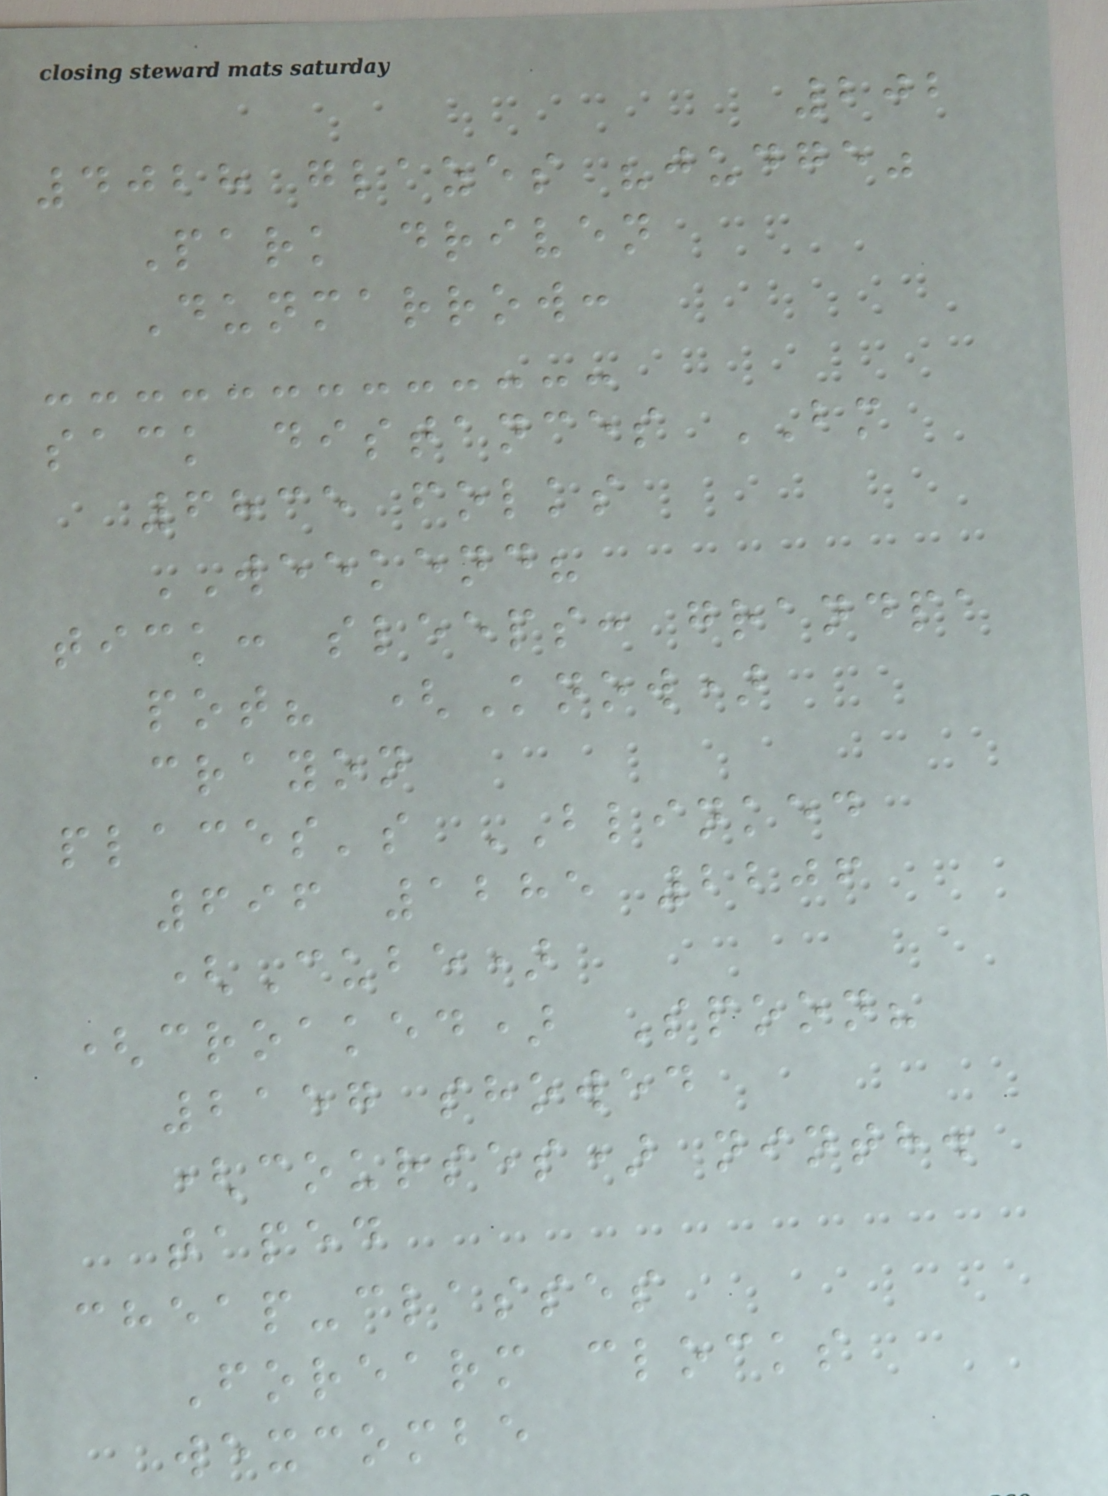202
4028 glazes "judge"
Park driven
Dunmarrow:
sack distances BM
6835 folks
WEEKEND?
tick: sleeps: grandpa
pot? (Know)
crayon
places's BLINKED
696 1285 2206
(Cube)
(croaked) Spoon?
2157 showed
(courses) ninth.
taped
cheap-classes
Forearm clocks
wexcombe
